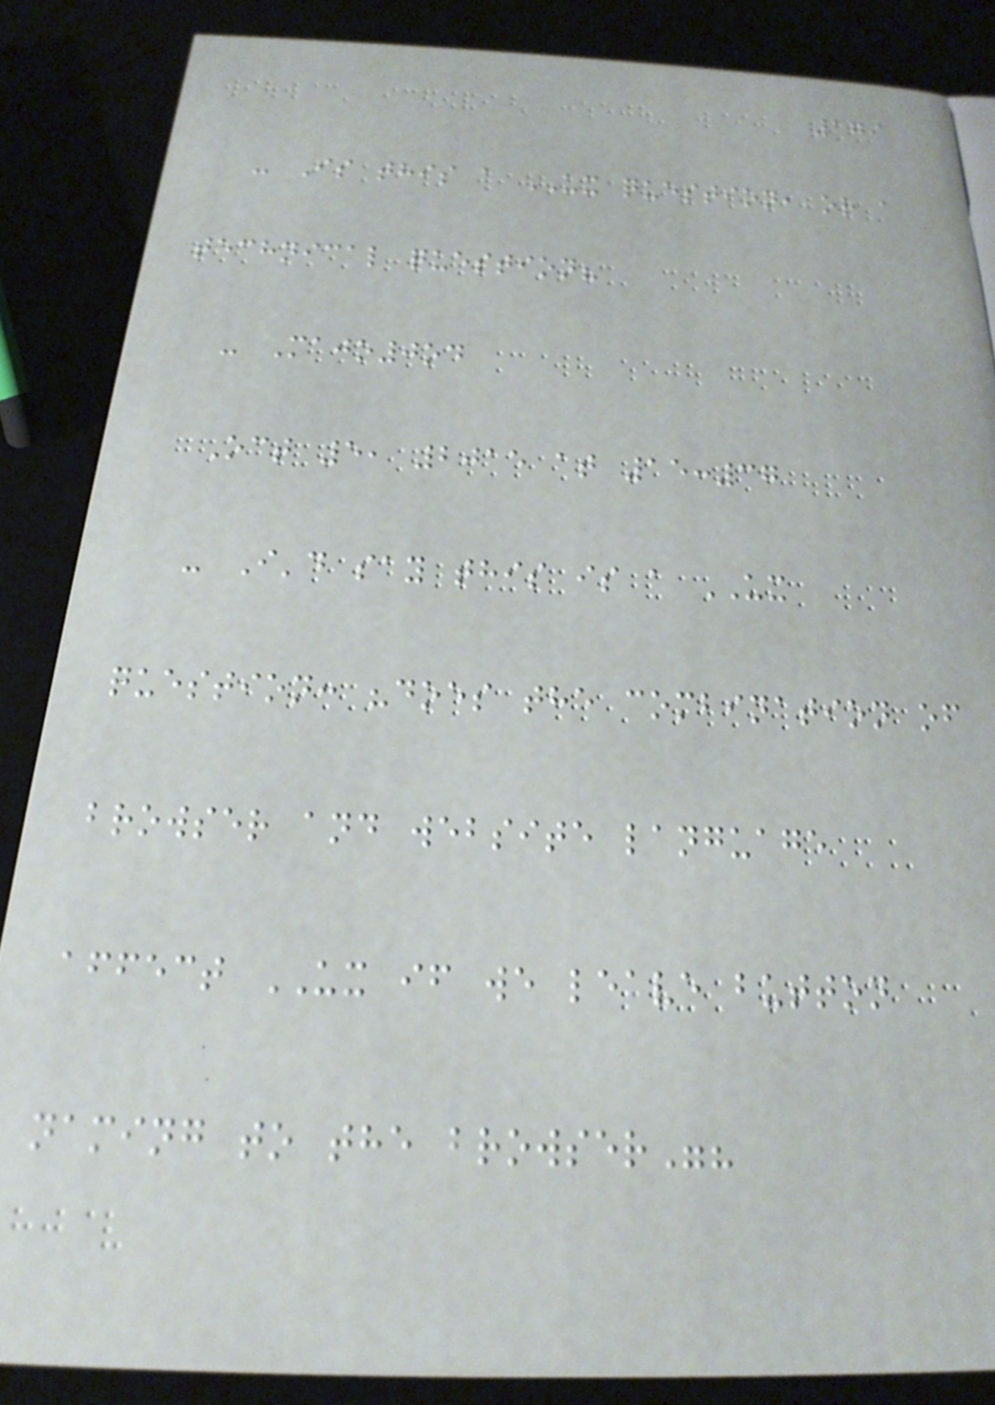179
- Is this a UX question, or a
technical question?
- Majo0od
Oct 5, 2015 at 15:37
- I'd say this is a UX
question: "does the combination of
browser and website language
affect UX if we leave button
naming to the browser"?
